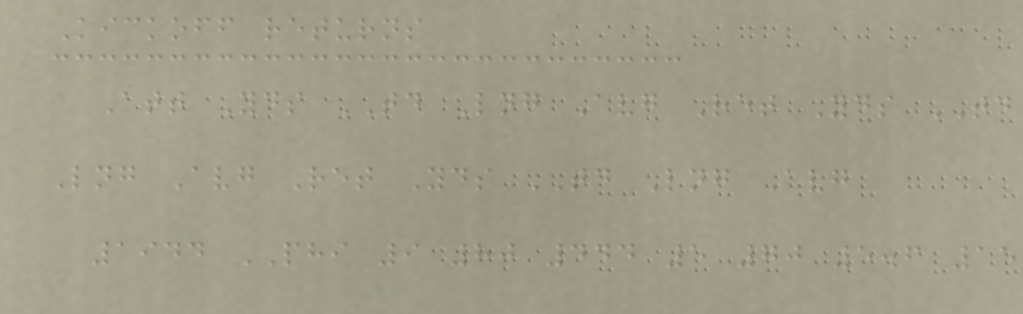Kickoff returns
Att Yds TD Lng Avg Ret Yds TD
Lng Avg Ret Yds TD Lng Avg
1944 PHI 9 80 444 5 70 5.6 15
